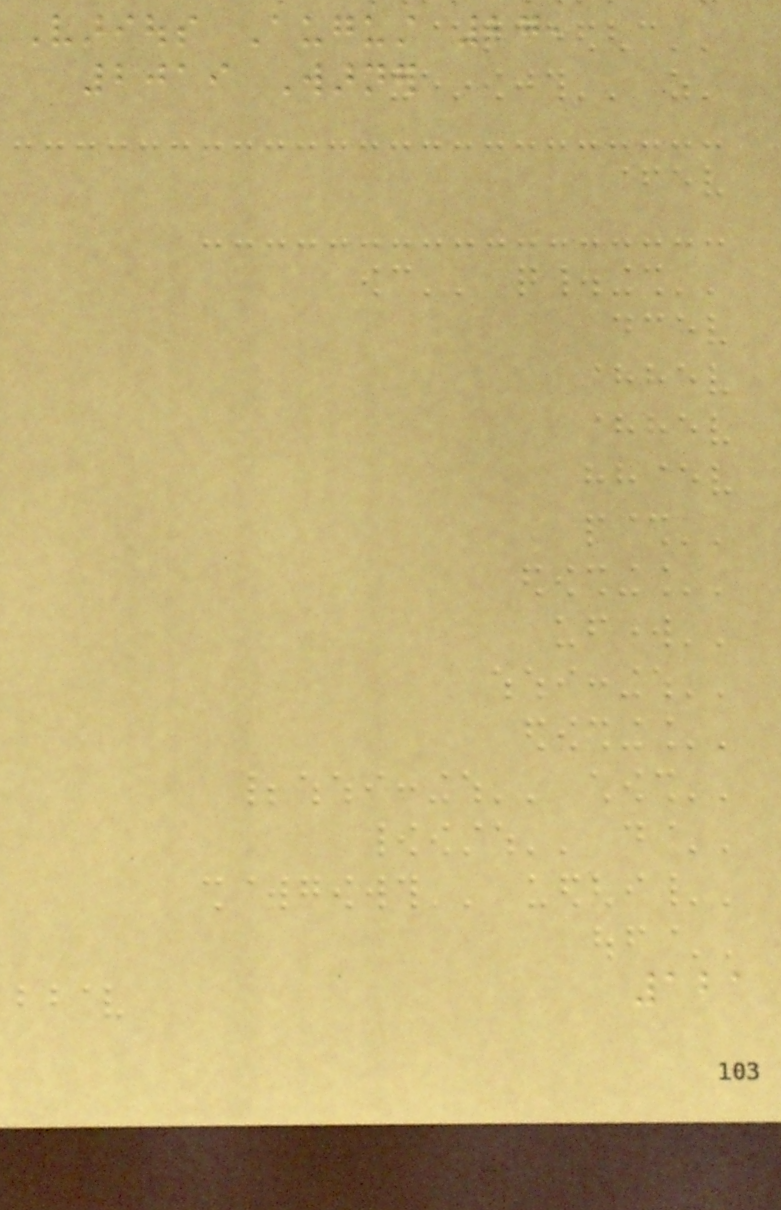Various August 27,
2019 Warner
121
